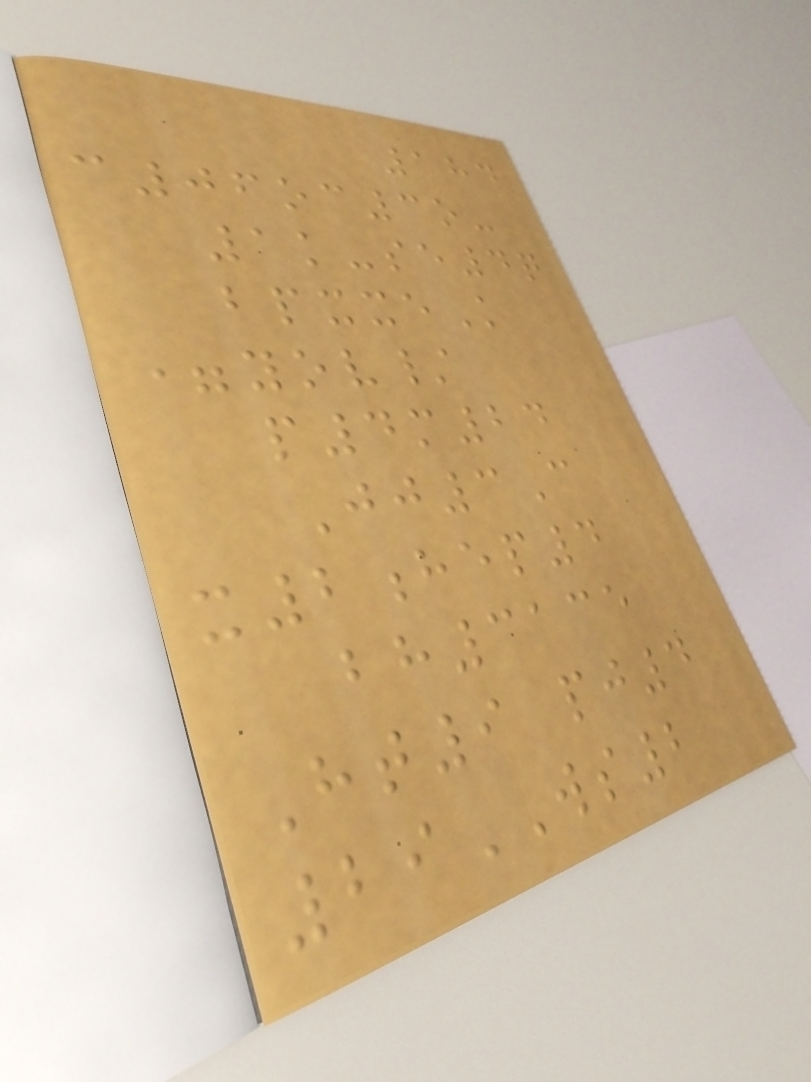184
c06oc3o-
1k-se4q
bpxxeK
=yov/
p4m24
Jj3C
x2hep4
bh3135
Ht9 pj4
29WS2
